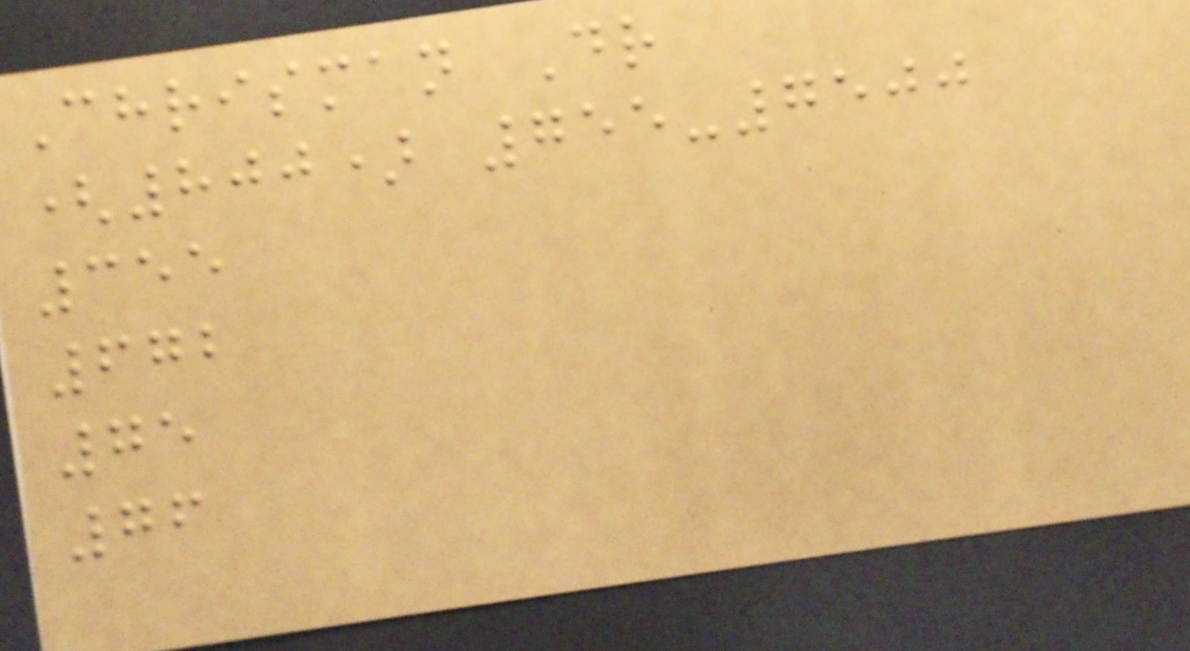Chrisman Dr
(800) 755-7500
355
672
75
76
